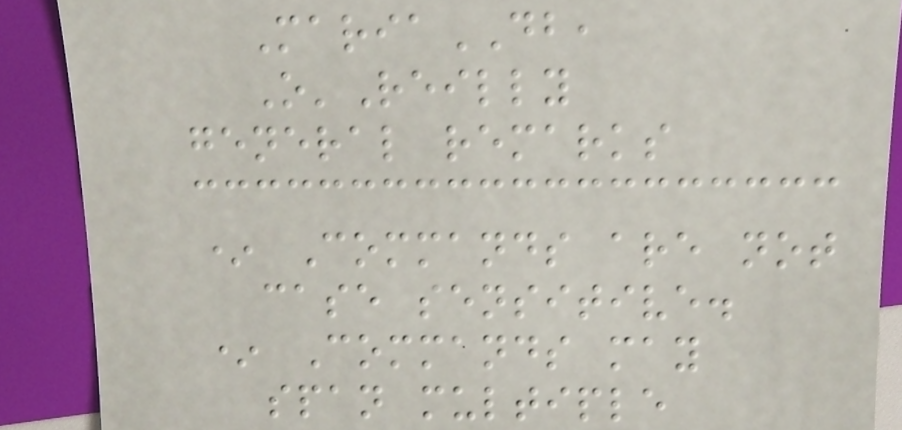MariaDB,
O'Reilly
general remarks
* Commands are not
case sensitive.
* Commands may
span multiple
